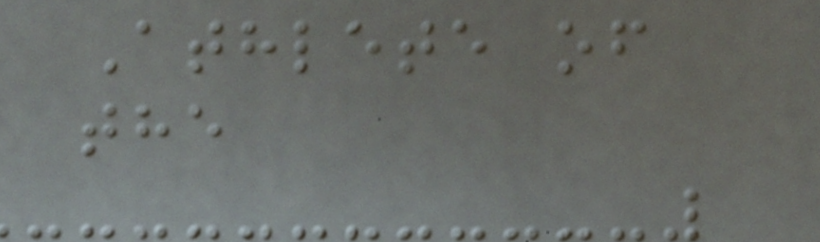Athlete of
the
